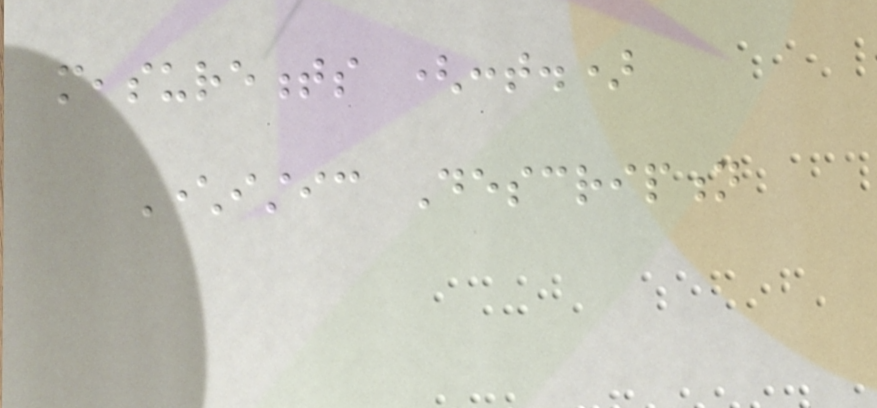measurements (cont.)
Characteristic Description
